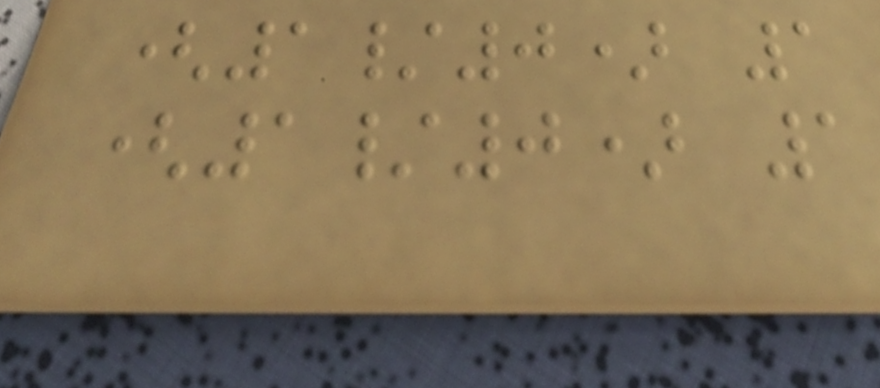(1/0) 1
(1/0) 1
